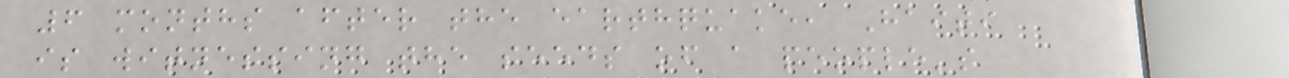6 months after the earthquake, Haiti
is witnessing the seeds of a people's
